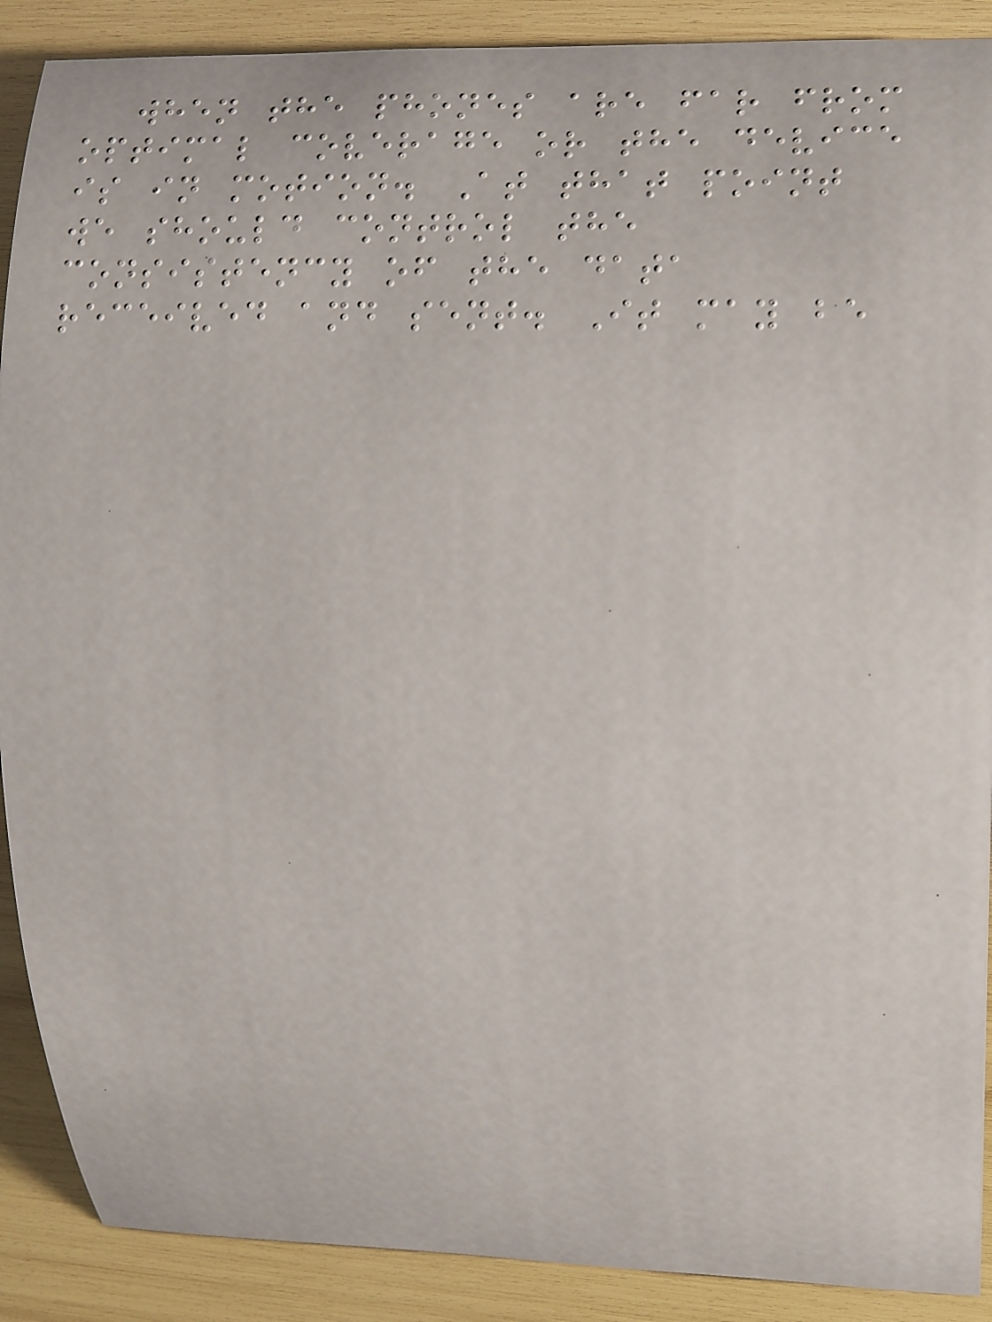when the phones are far from
optimal coverage or the device
is in motion. At that point
we should control the
consistency of the data
received and sent. It may be
